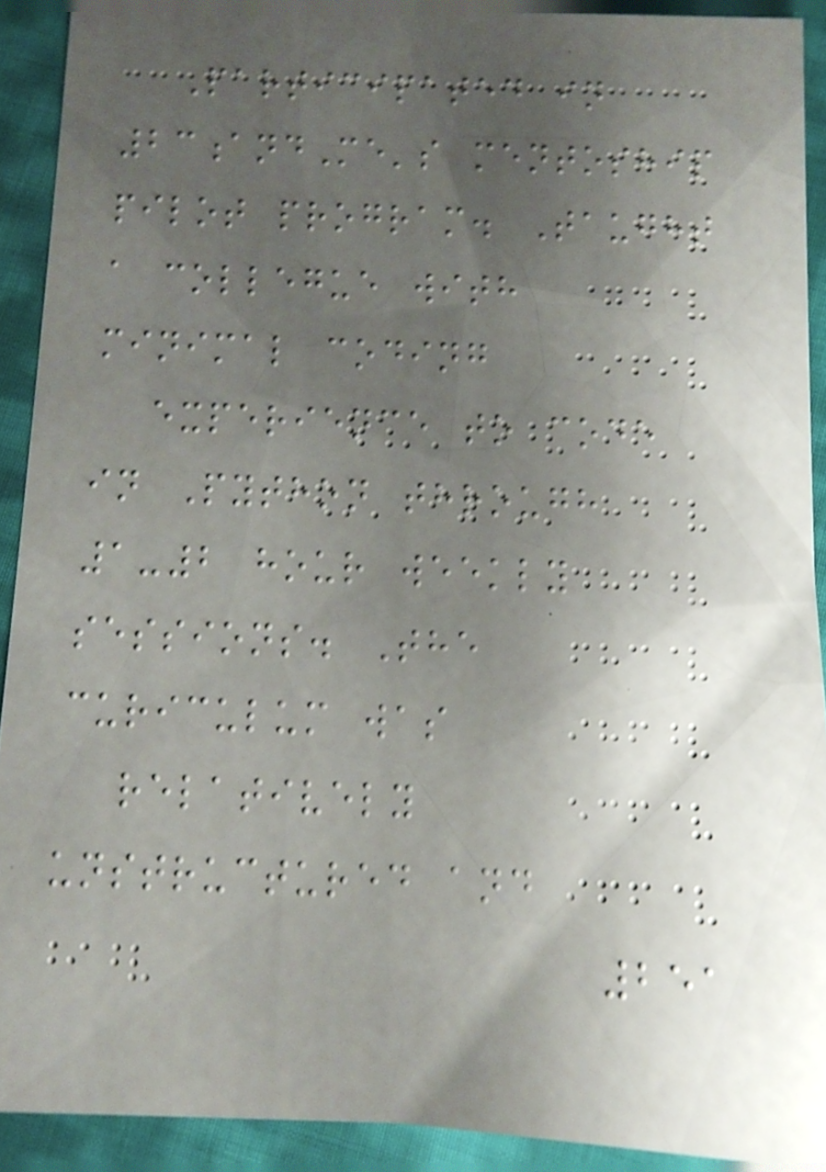Participated in
23andMe's mentoship
pilot program. Taught
a collegue with
minimal coding
experience to code
in Python through
1-2 hour weekly
sessions. The
curiculum was
relatively
unstructured and
251
